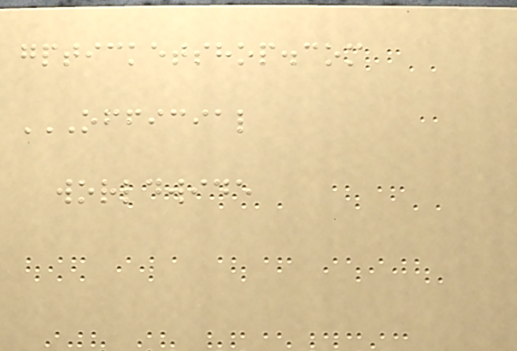gpticketshop.com
OFFICIAL
WORLDWIDE
